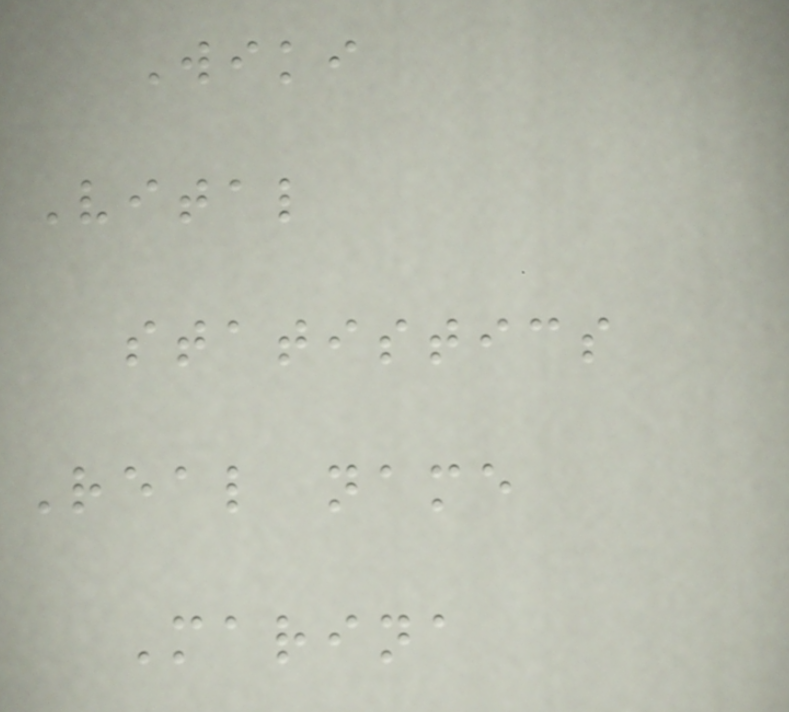Wiki
Vital
statistics
Real name
Marina
